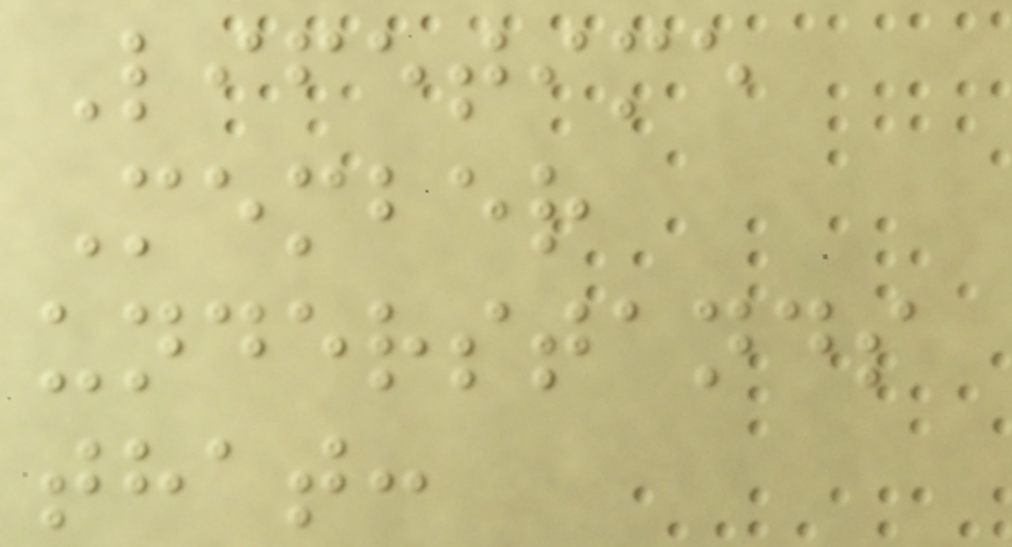Lifetime
Member
understands
that:
